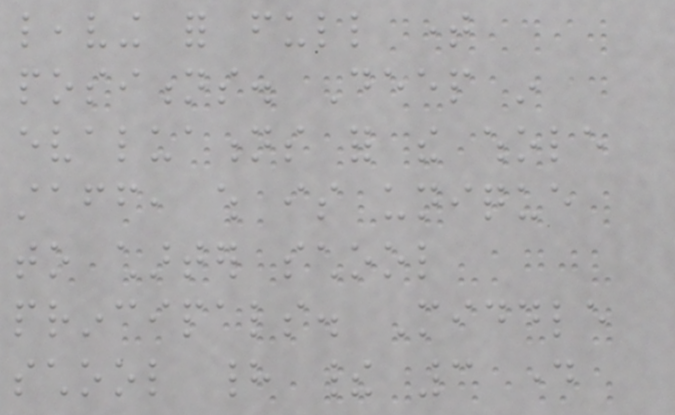leaving for full time
positions. Deep in
evaluations for the whole
staff, which is unique
to charter school
principals. Middle
school had their 3 day
